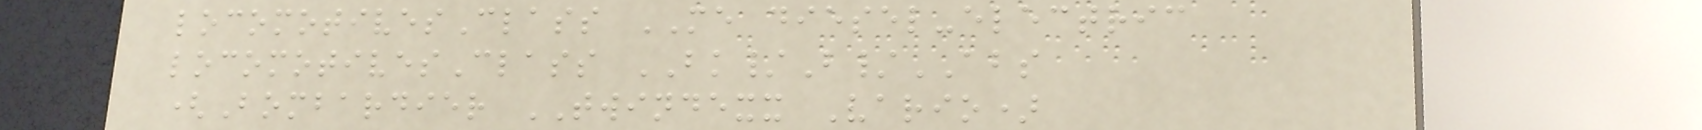locomotivesClass ME diesel-electric
locomotivesClass BK/B/ABS
(Bombardier TWINDEXX Vario)
